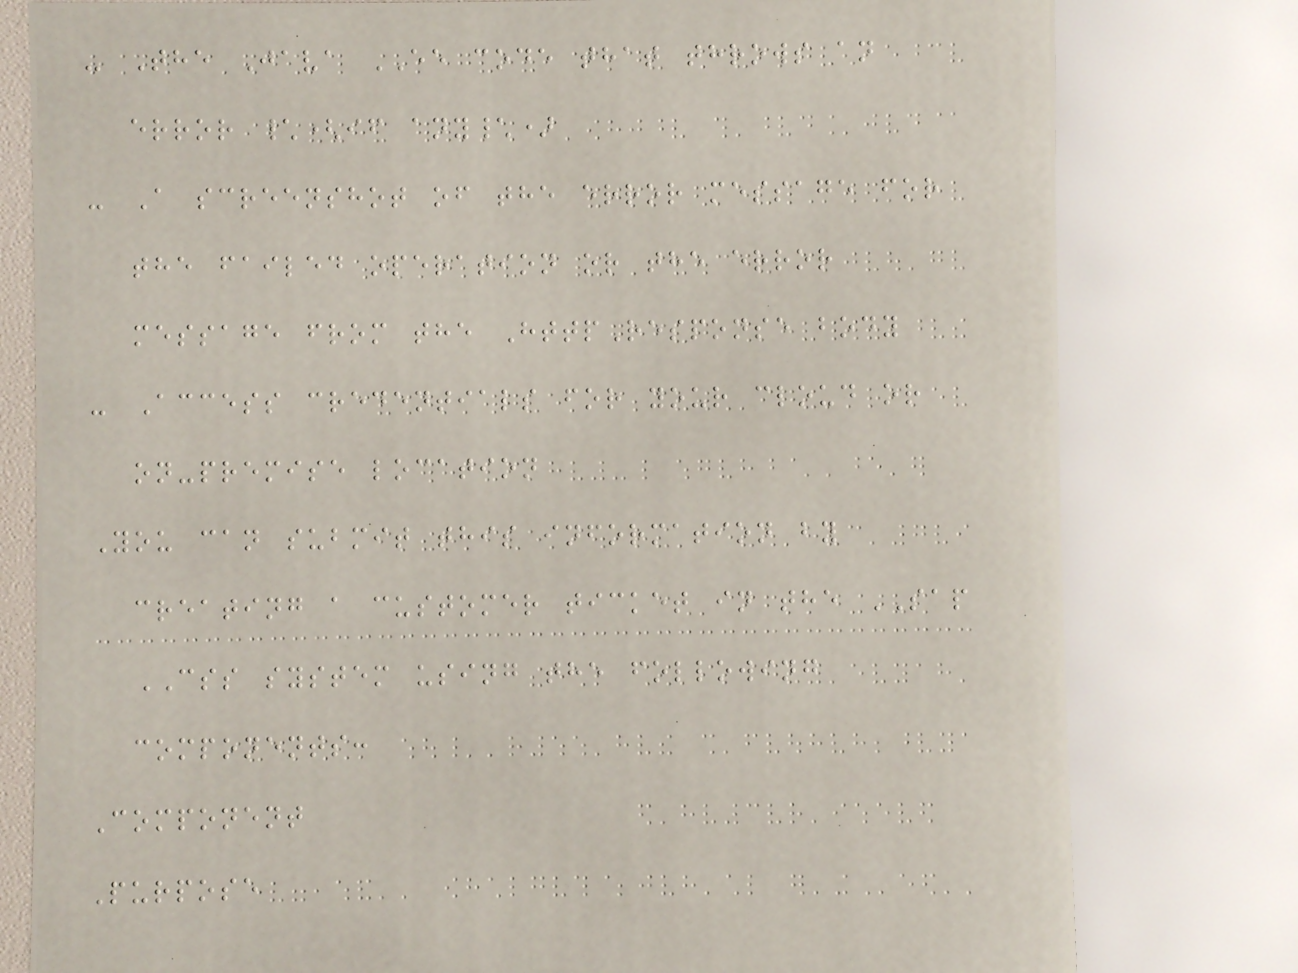- The Java EE code that throws an
error \(if any\)
- A screenshot of the error message for
the failed operation or the error
message from the HttpResponse body
- Access credentials for your cloud or
on-premise location
You can submit this information by
creating a customer ticket in the SAP
CSS system using the following
components:
Component
Purpose
